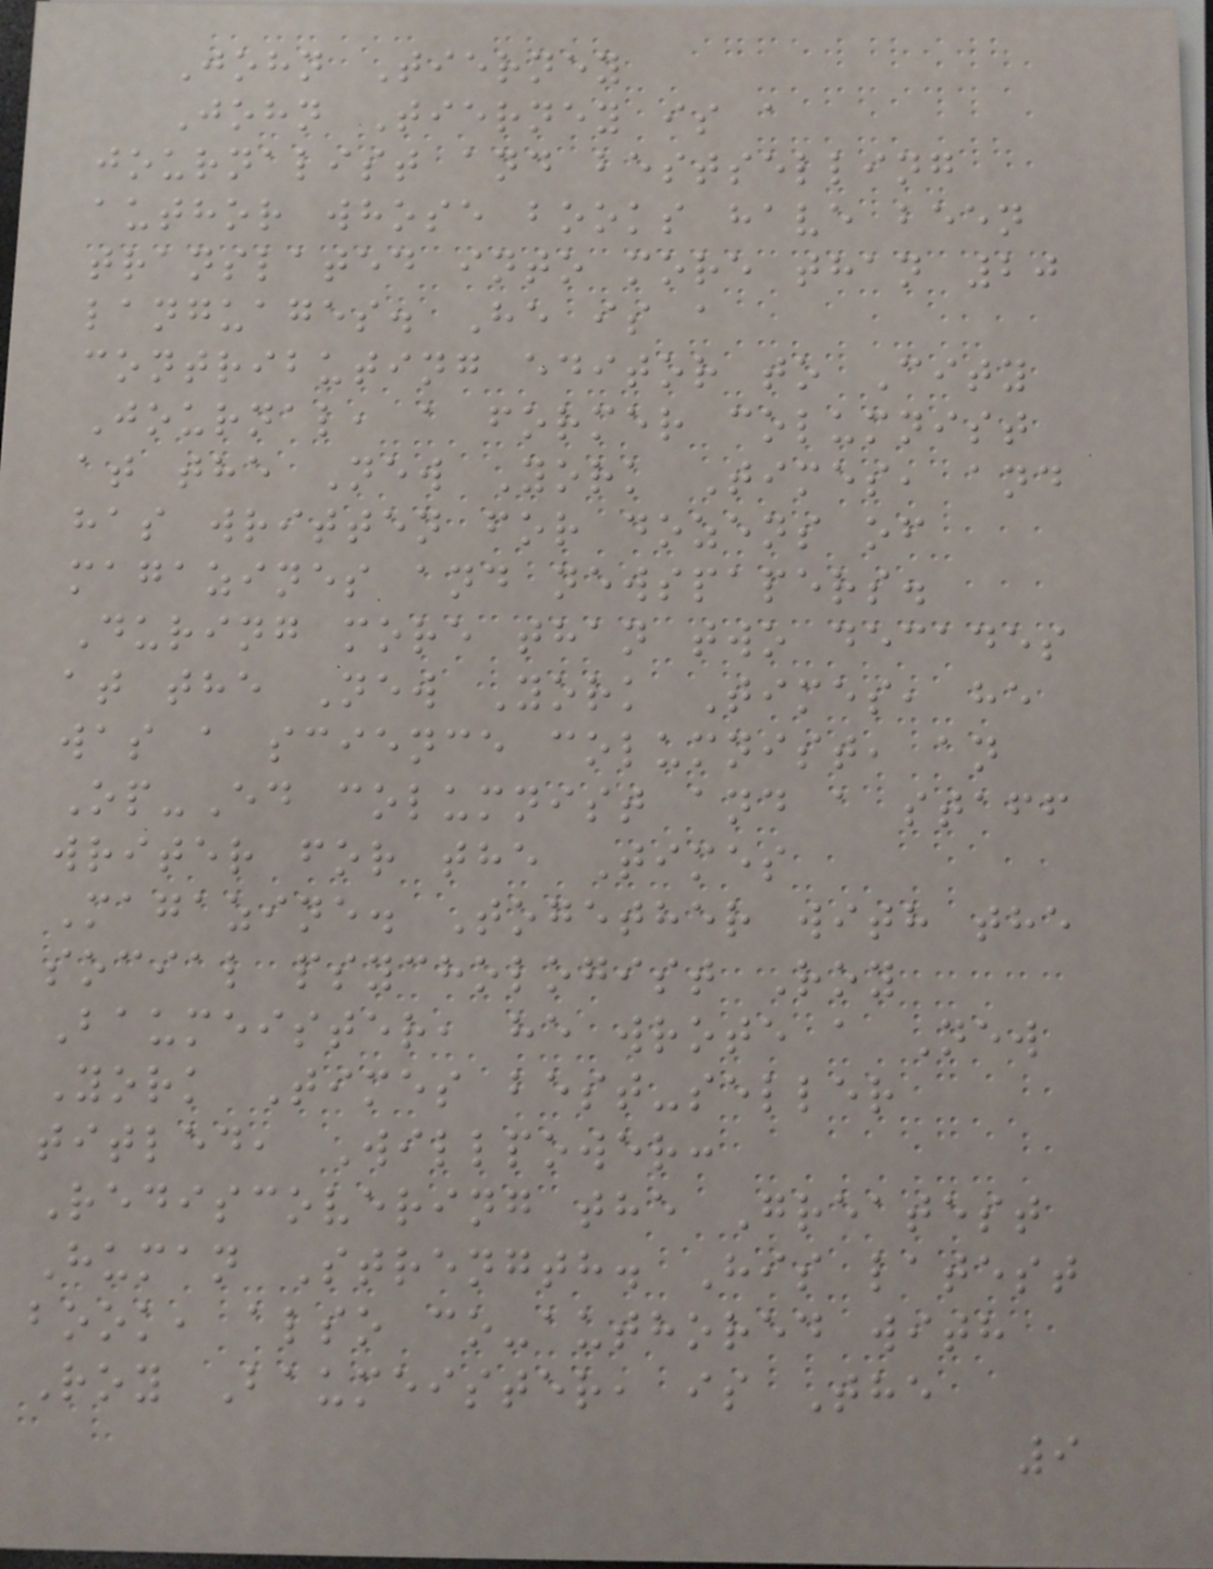John Tierney
John Tierney is a
journalist and bestselling
author whose books have been
translated into more than 20
languages. He is a
contributing editor to City
Journal, a former columnist
at the New York Times, and
has written for dozens of
magazines and newspapers.
During more than two decades
at the New York Times, he
was a science columnist, an
Op-Ed columnist and a staff
writer for the Times
Magazine. Together with the
social psychologist Roy
Baumeister, he wrote a New
York Times best-seller
titled, Willpower:
Rediscovering the Greatest
Human Strength. His latest
book, also co-authored with
Roy Baumeister, is The
9
